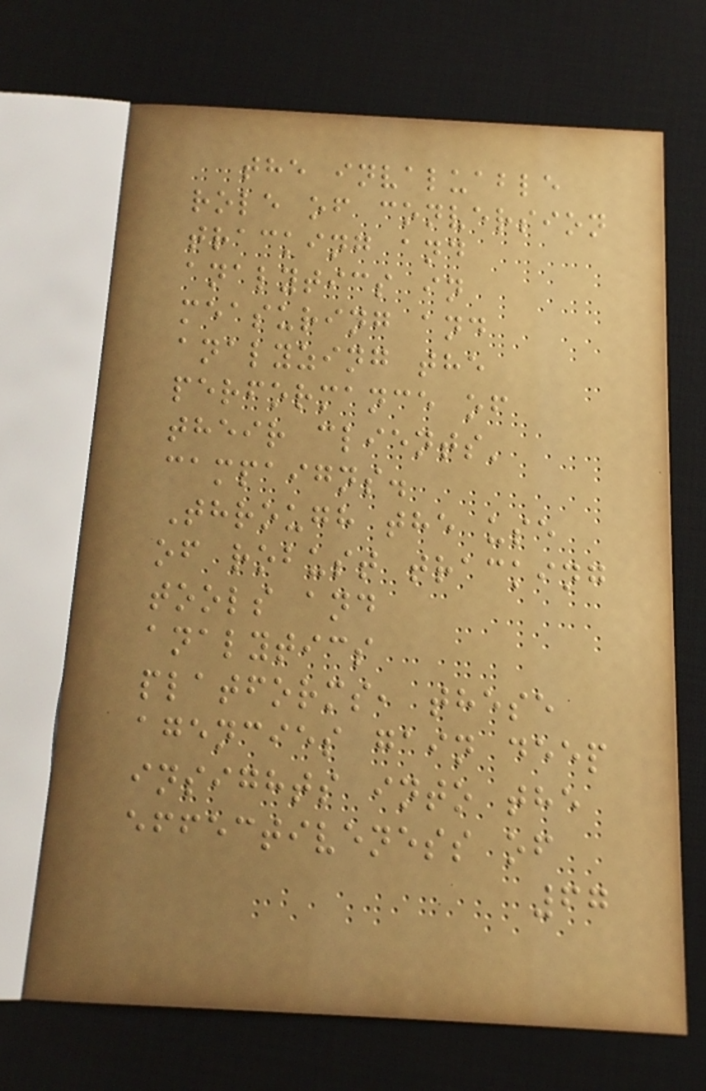the invaluable
role of conversion
tracking and
analytics in
measuring and
analyzing the
performance of
their clients'
campaigns.
Through the use
of robust tracking
tools and
analytics
platforms, these
agencies gain deep
insights into the
effectiveness of
67
